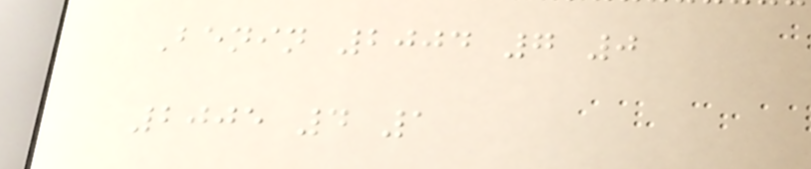Benin 2004 7 0
2005 4 1
